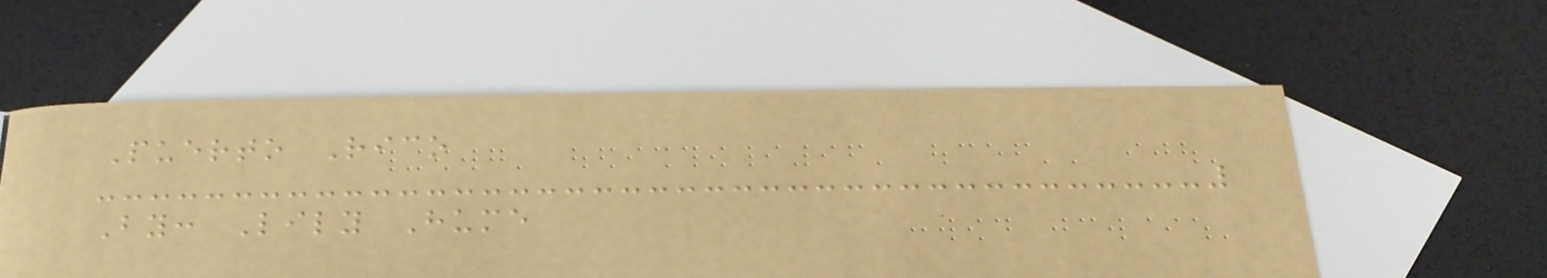Puerto Rico
By: Lily Hume
